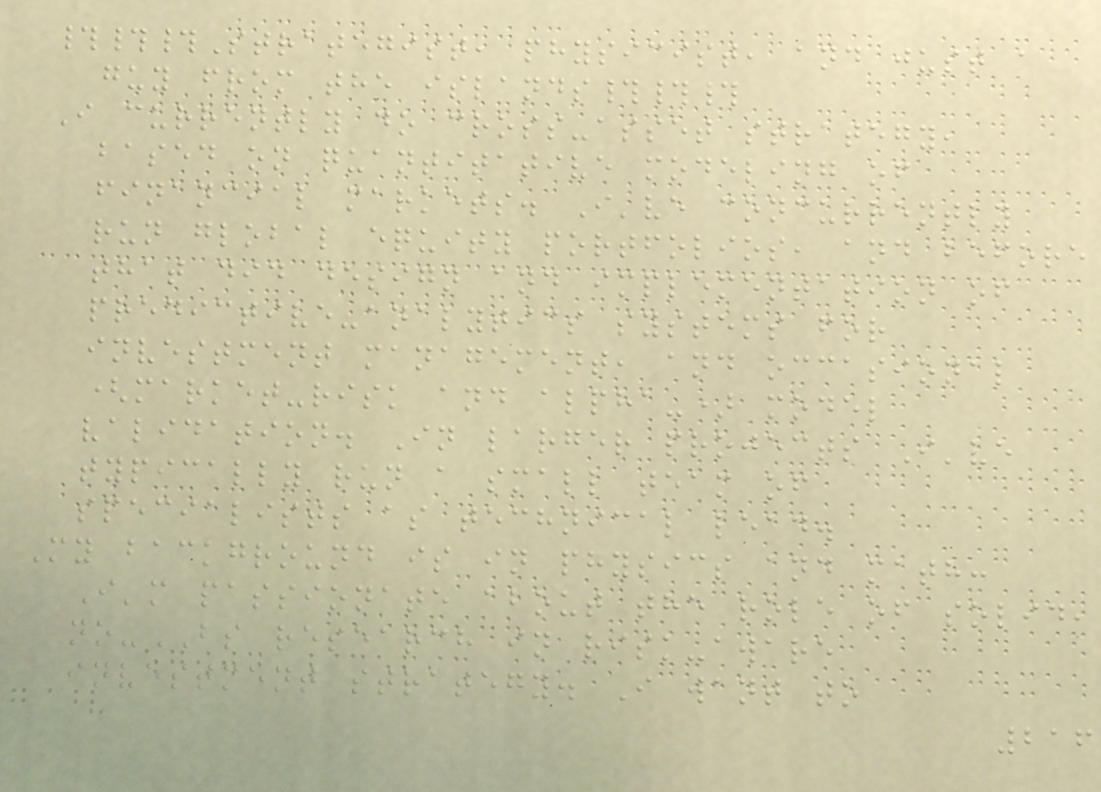###Strategist, physicist, and just a
guy from the islands###
I currently do cross-asset strategy,
based on quantitative modeling of
financial markets. I've concurrently
run global equity portfolios, and before
that did design and implementation of
predictive-analytics systems for
investment management, and occasional
(market-risk and alpha-) model
validation. In larger projects I've
typically run a small team of
specialists as technical lead.
My background is in physics and math:
I'm passionate about the role of solid,
no-BS research in risk-aware
investment strategy. I want to
216
